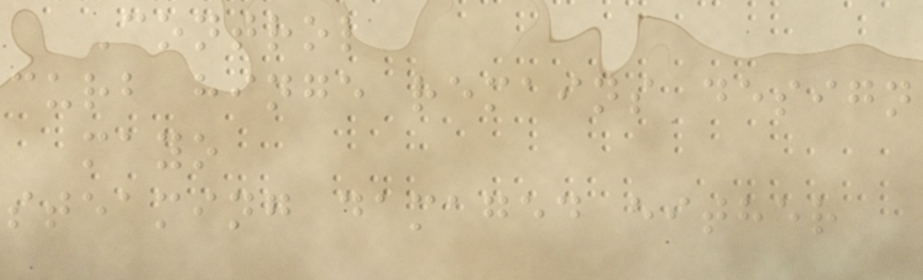Control
curb hinge remains design
mayo
steaming damaged either
